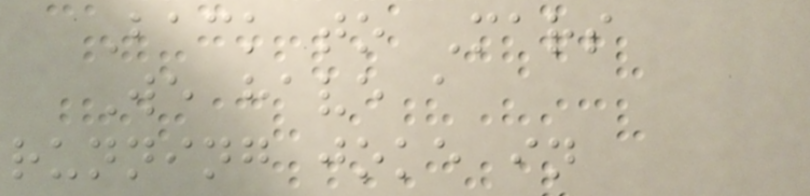Back to Mars
We have a
running joke in
